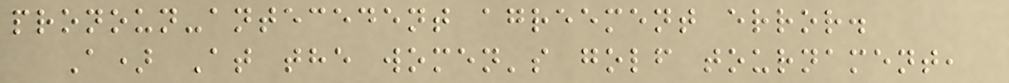pronoun-antecedent agreement error.
A) At the women's golf tournament,
